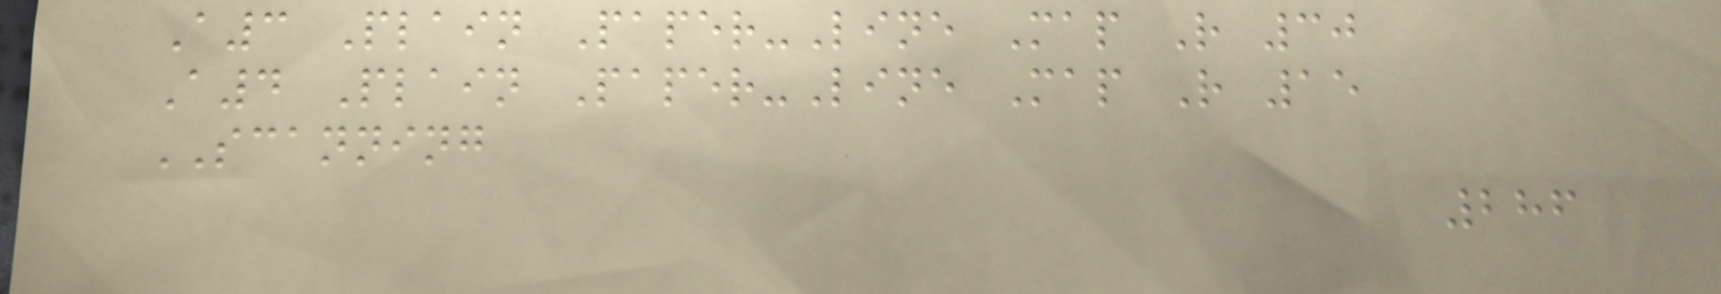A3 Plain Paper-Line Map R 30
A4 Plain Paper-Line Map R 15
SCANNING
286
